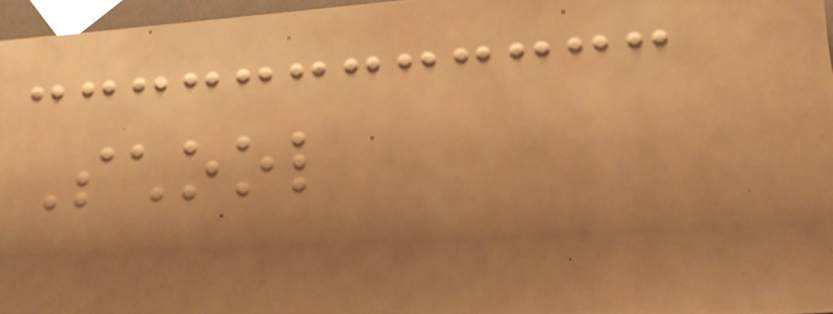School
